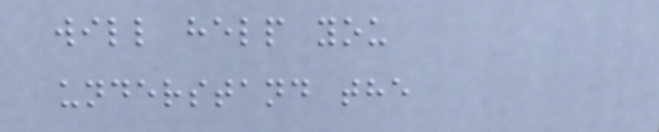will help you
understand the
